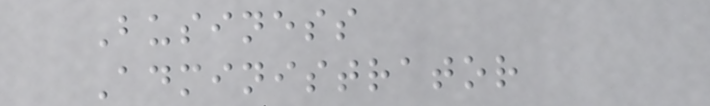Business
Administrator
